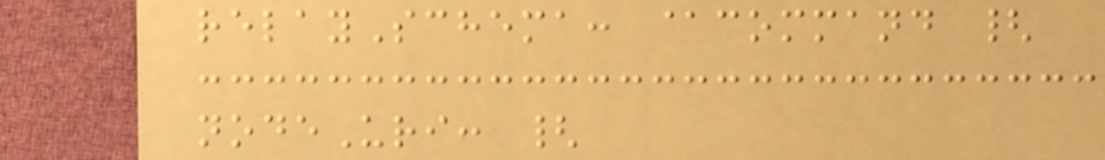relaySchema: @command {
nodeUri: {
